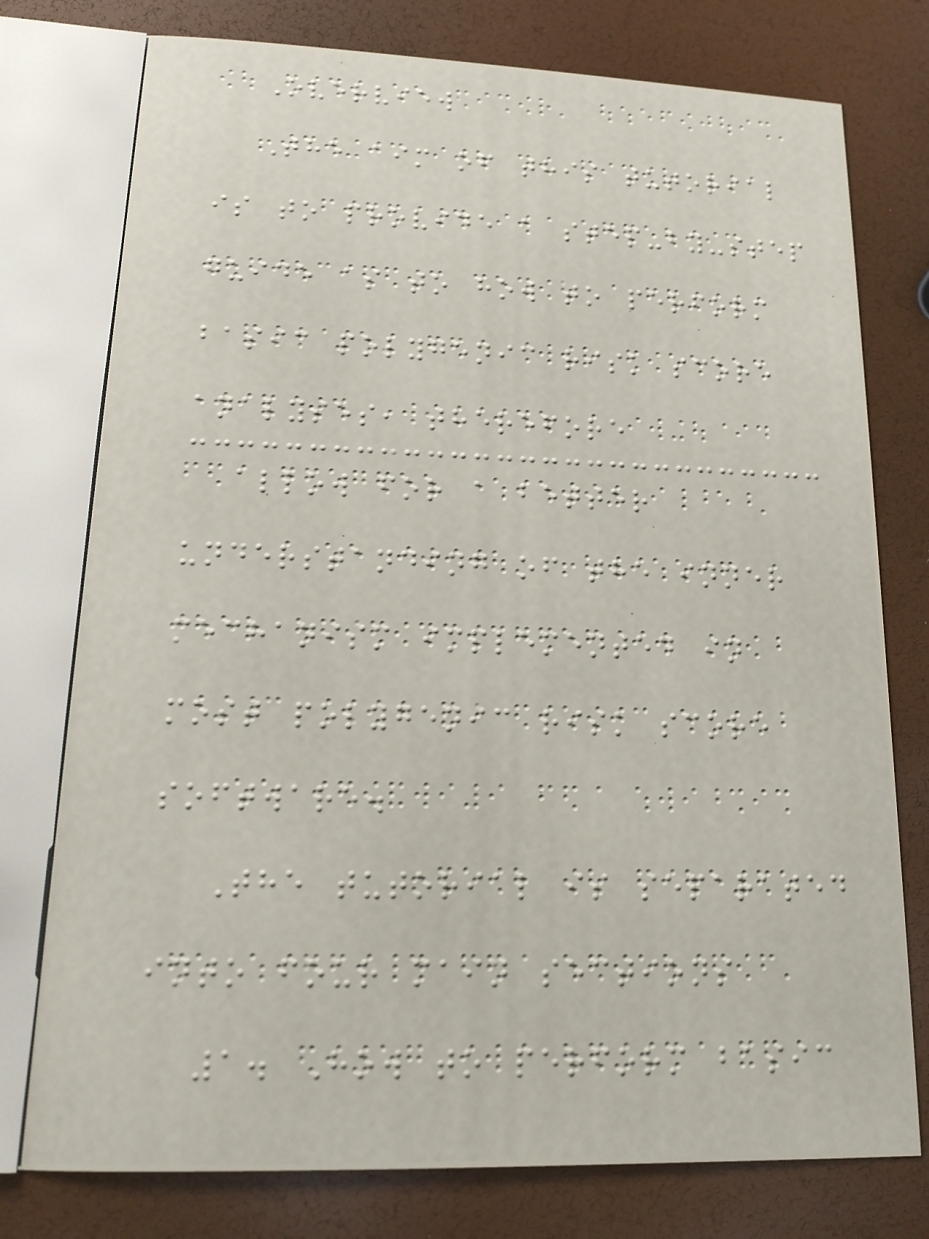Overview
The aim of this tutorial
is to provide a step-by-step
guide as to how to perform
basic polygenic risk score
analyses, therefore
allow for a better
understanding of the inner
mechanism implemented in
most polygenic risk score
software.
The tutorial is separated
into four main sections
1. How to perform basic
